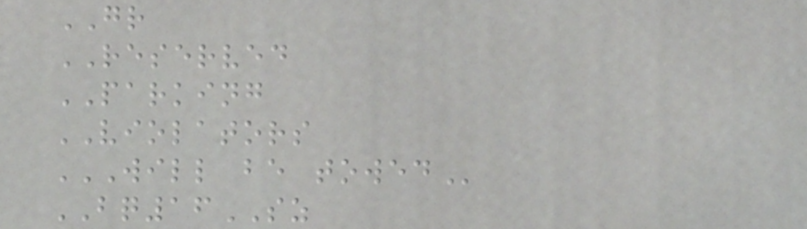GR
RESERVED
PARKING
VIOLATORS
WILL BE TOWED
BQ16SZ
